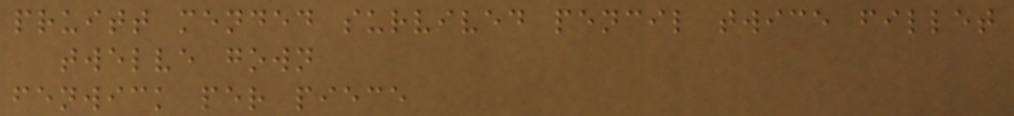pruitt mended survived pencil twice fillet
twelve gown
fenwick per piece
